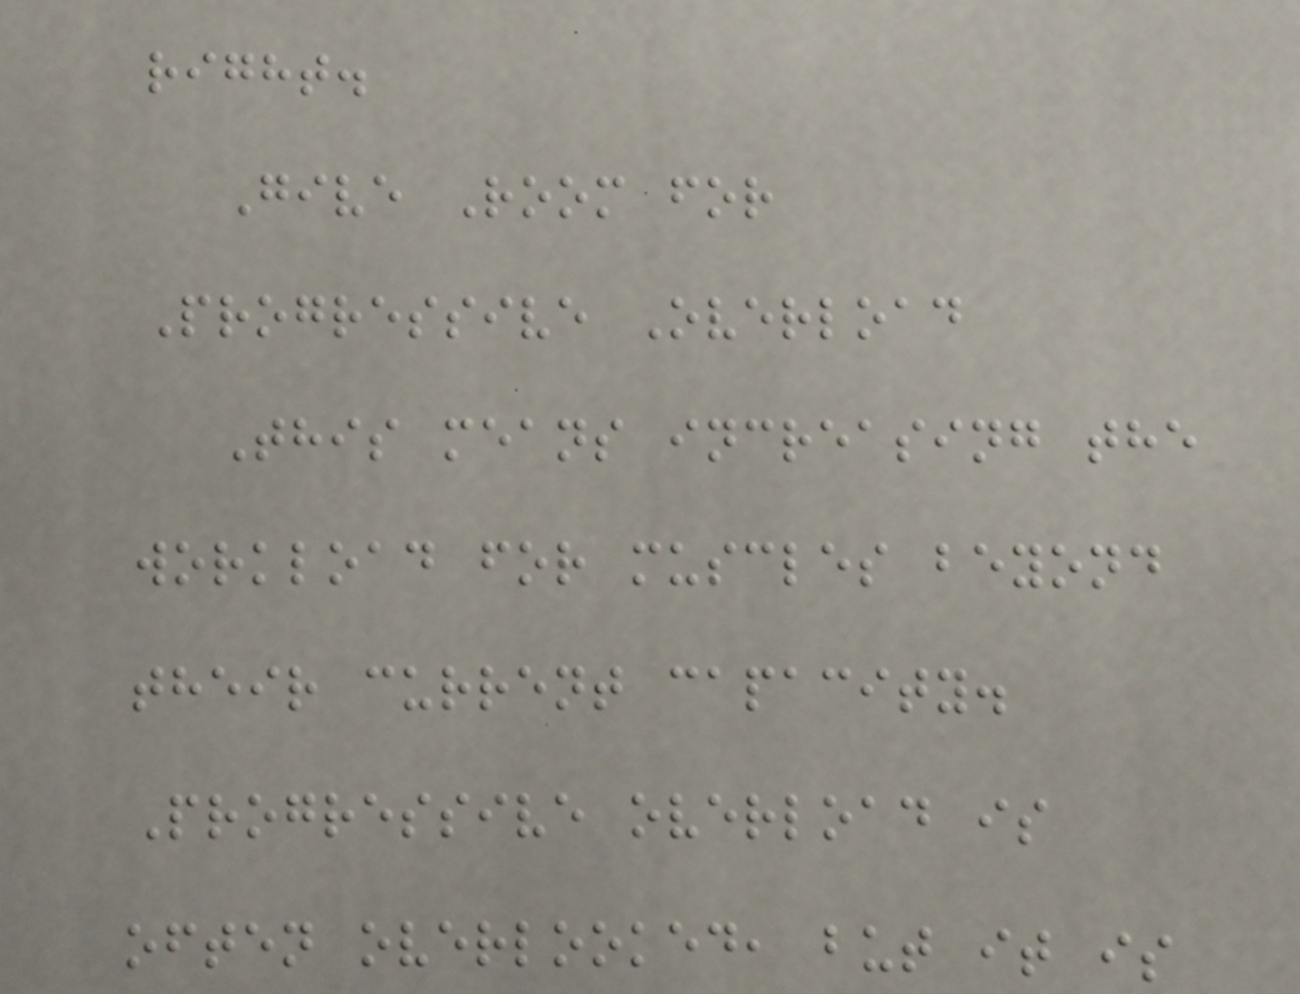right.
Give Room for
Progressive Overload
This means increasing the
workload for muscles beyond
their current capacity.
Progressive overload is
often overlooked, but it is
